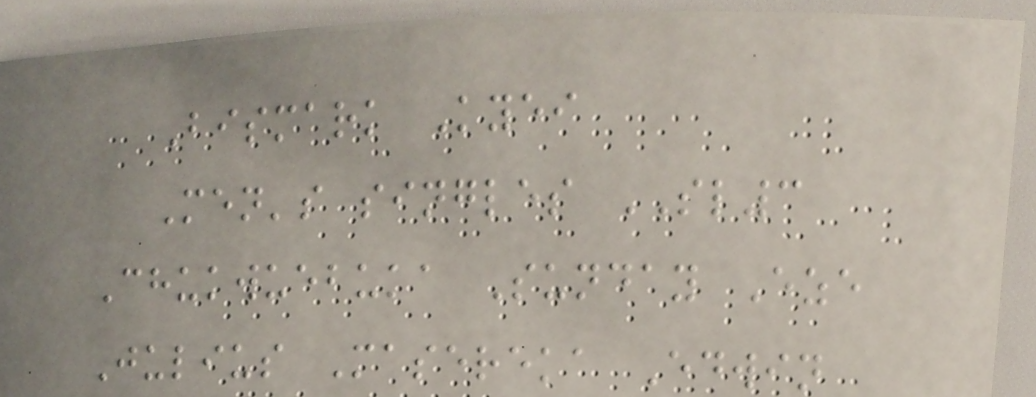Bismark Kyei
Men's singles SL3
Chukwuebuka Sunday Eze
Julius Masereka Edwin
